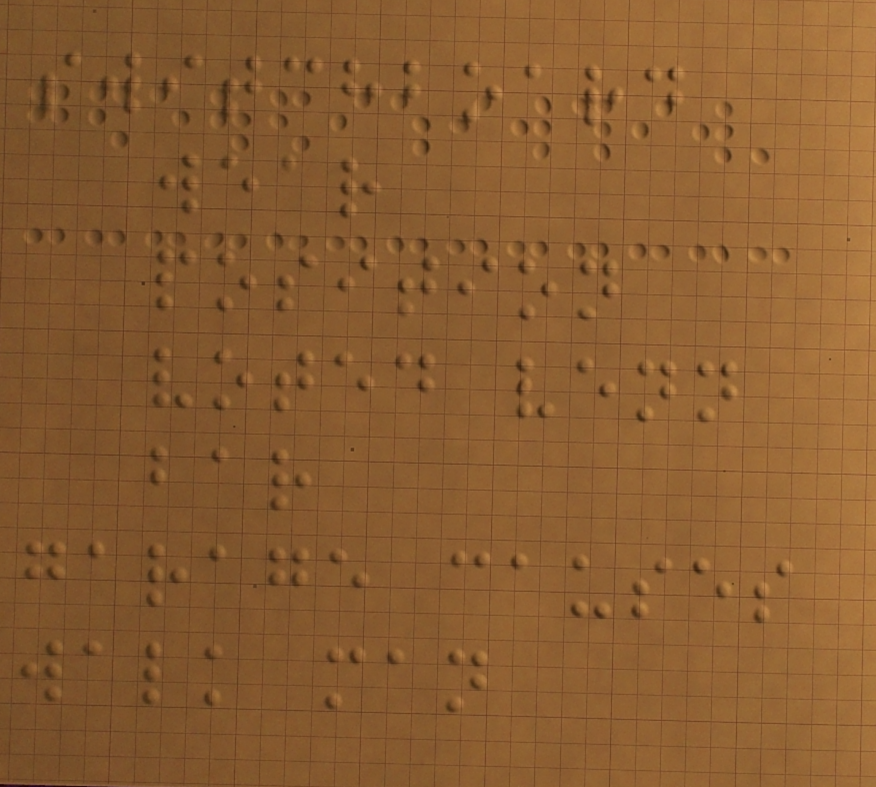switchboard
wear
position
voted venn
bar
garage causes
walk man
